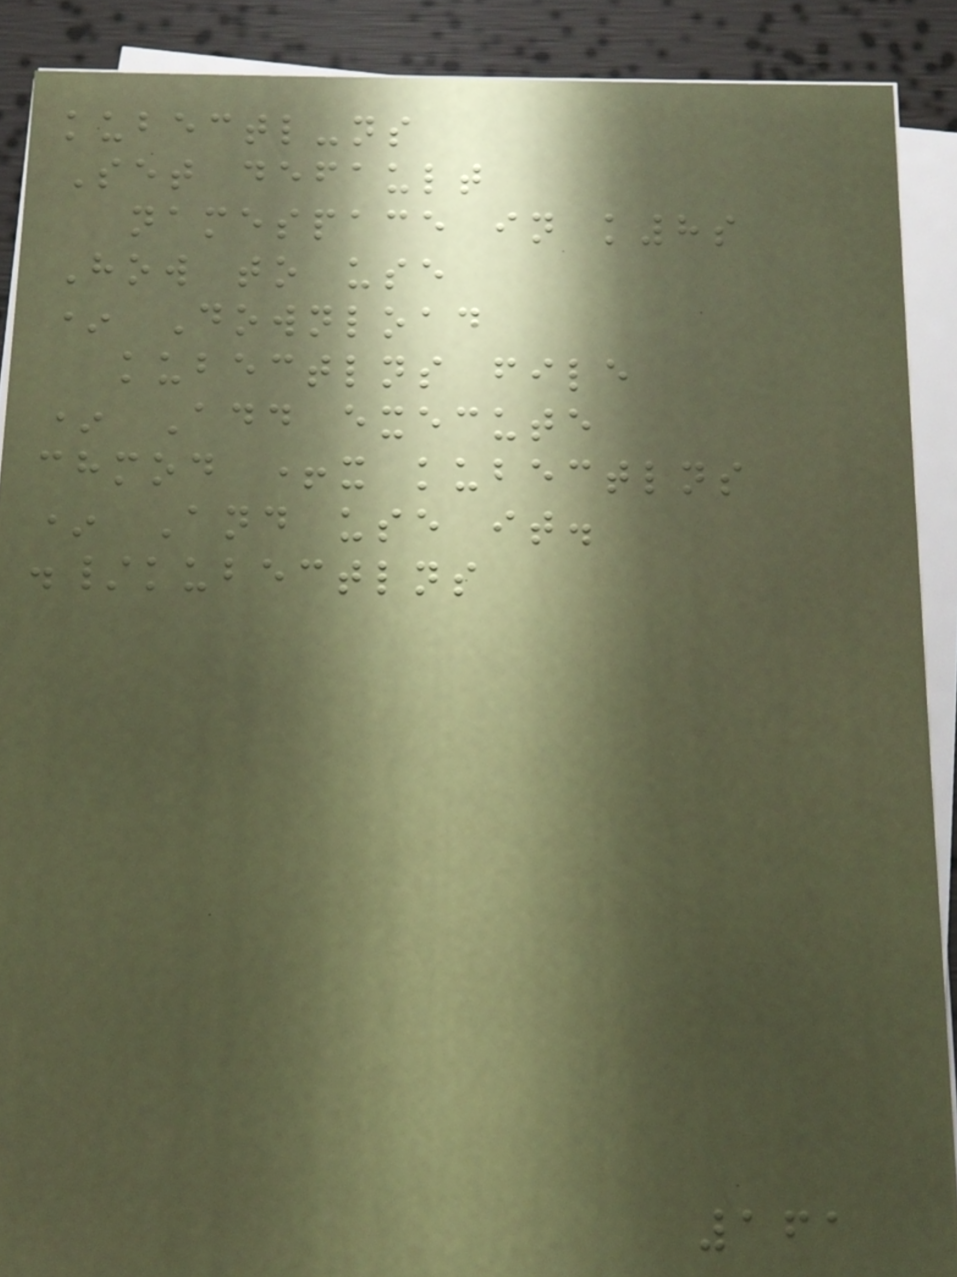kubectl-ns
Set default
namespace in k8s
How to use
* Download
kubectlns file
* Add execute
chmod +x kubectlns
* And use it.
./kubectlns
161
